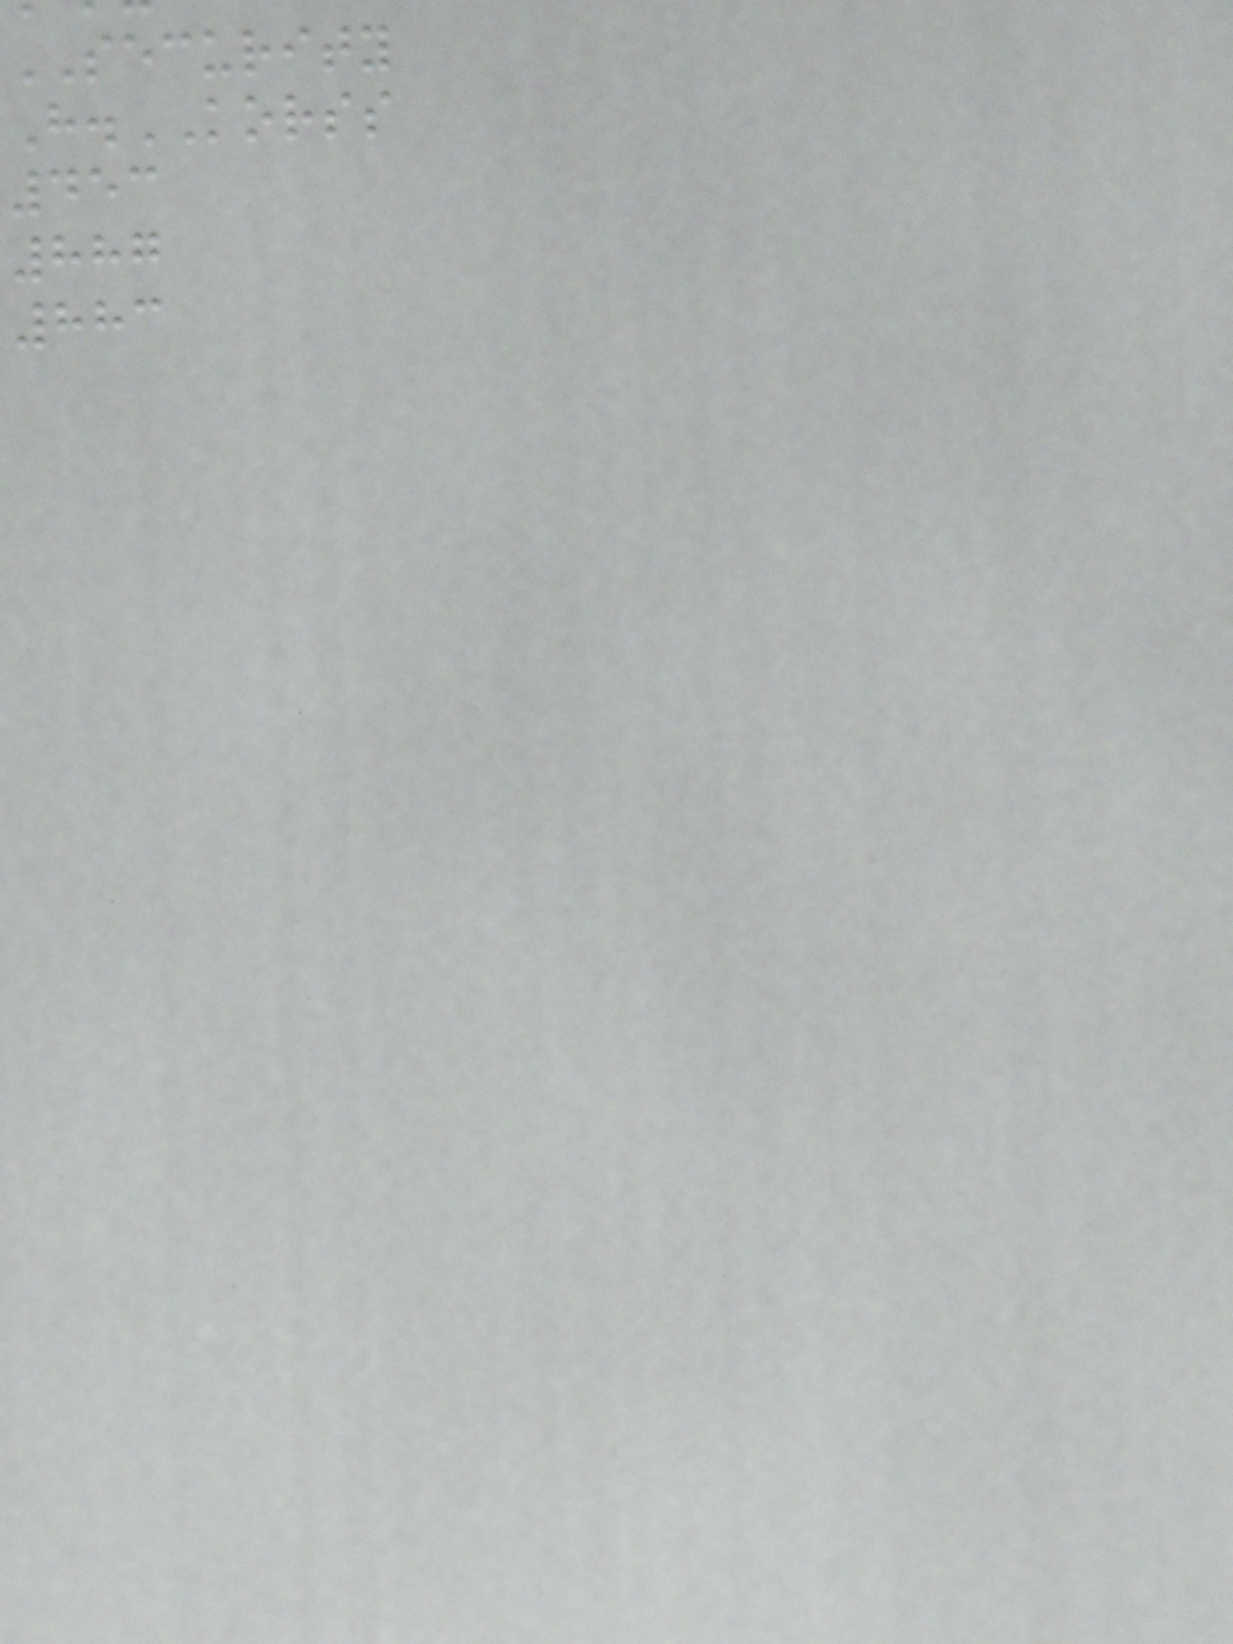SECURITY
H.KORSS
453
887
883
